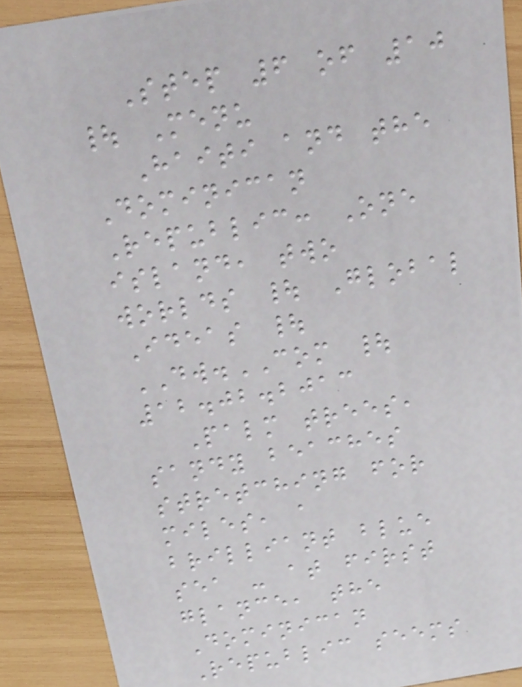Step 6 of 10
| Menu
Haiti and the
Dominican
Republic: One
island, two
worlds | Global
Ideas |
DW.COM |
12.02.2013
Palm trees,
sandy beaches
stretching for
miles, a
brilliant blue
sea - at first
glance, the
Dominican
Republic seems
